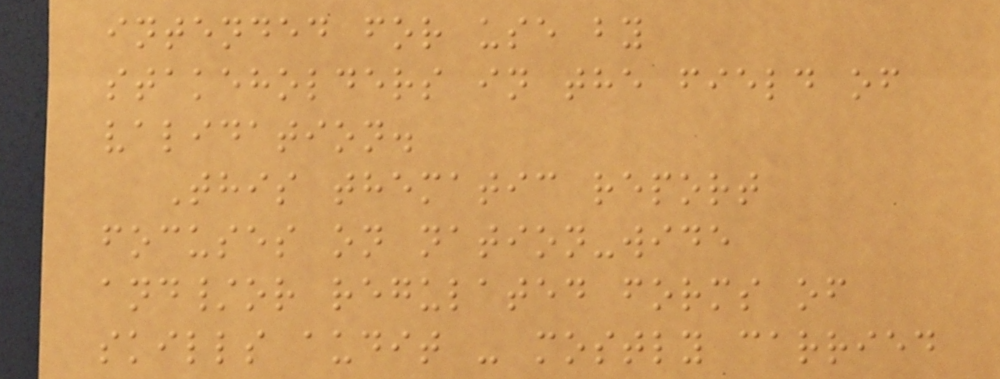intended for use by
stakeholders in the field of
validation.
This thematic report
focuses on nation-wide
and/or regulated forms of
skills audit - mostly carried
